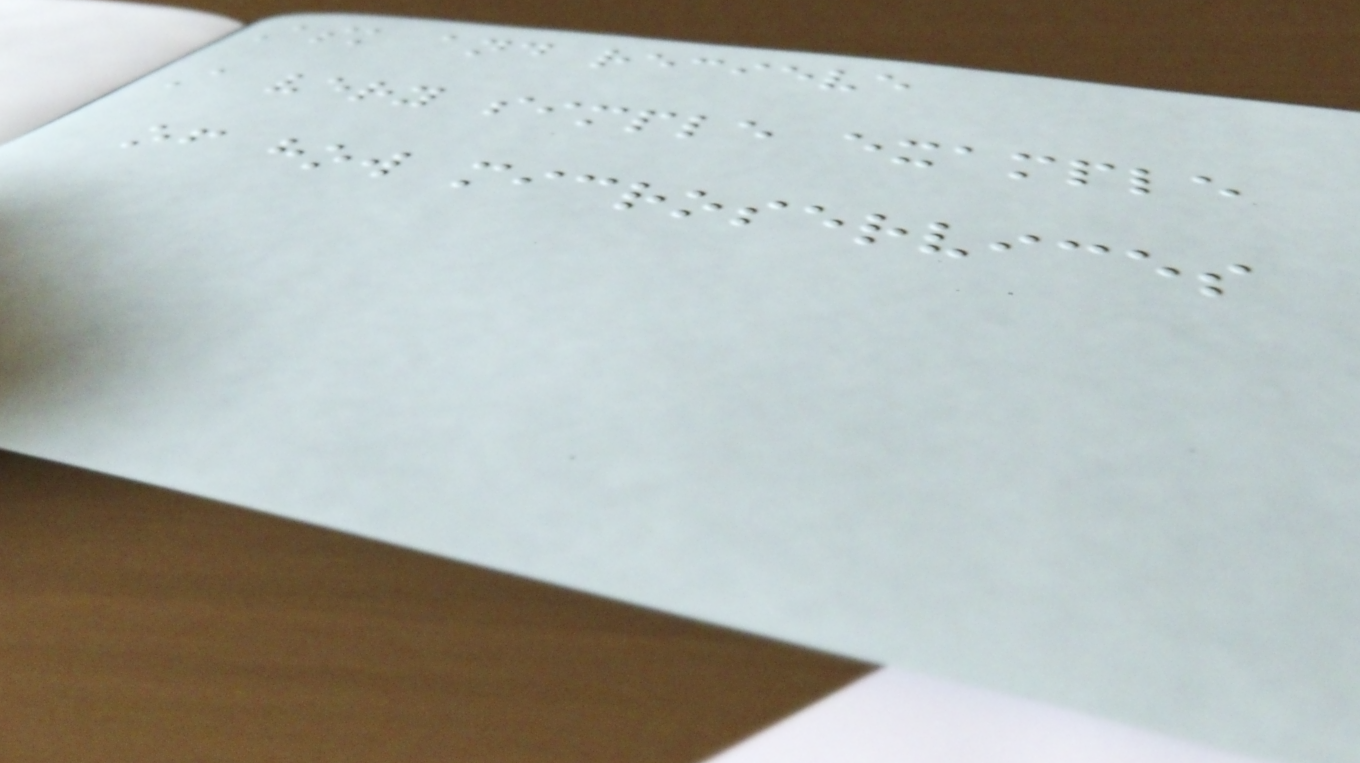Ask and recieve
A very simple example
of how microservices
